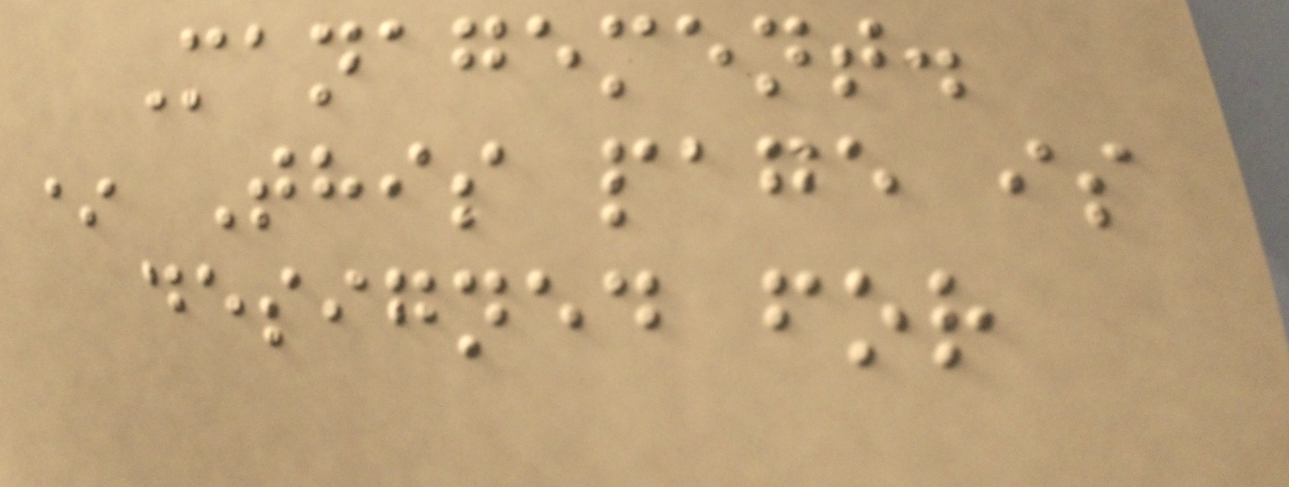Management.
* This page is
designed for
